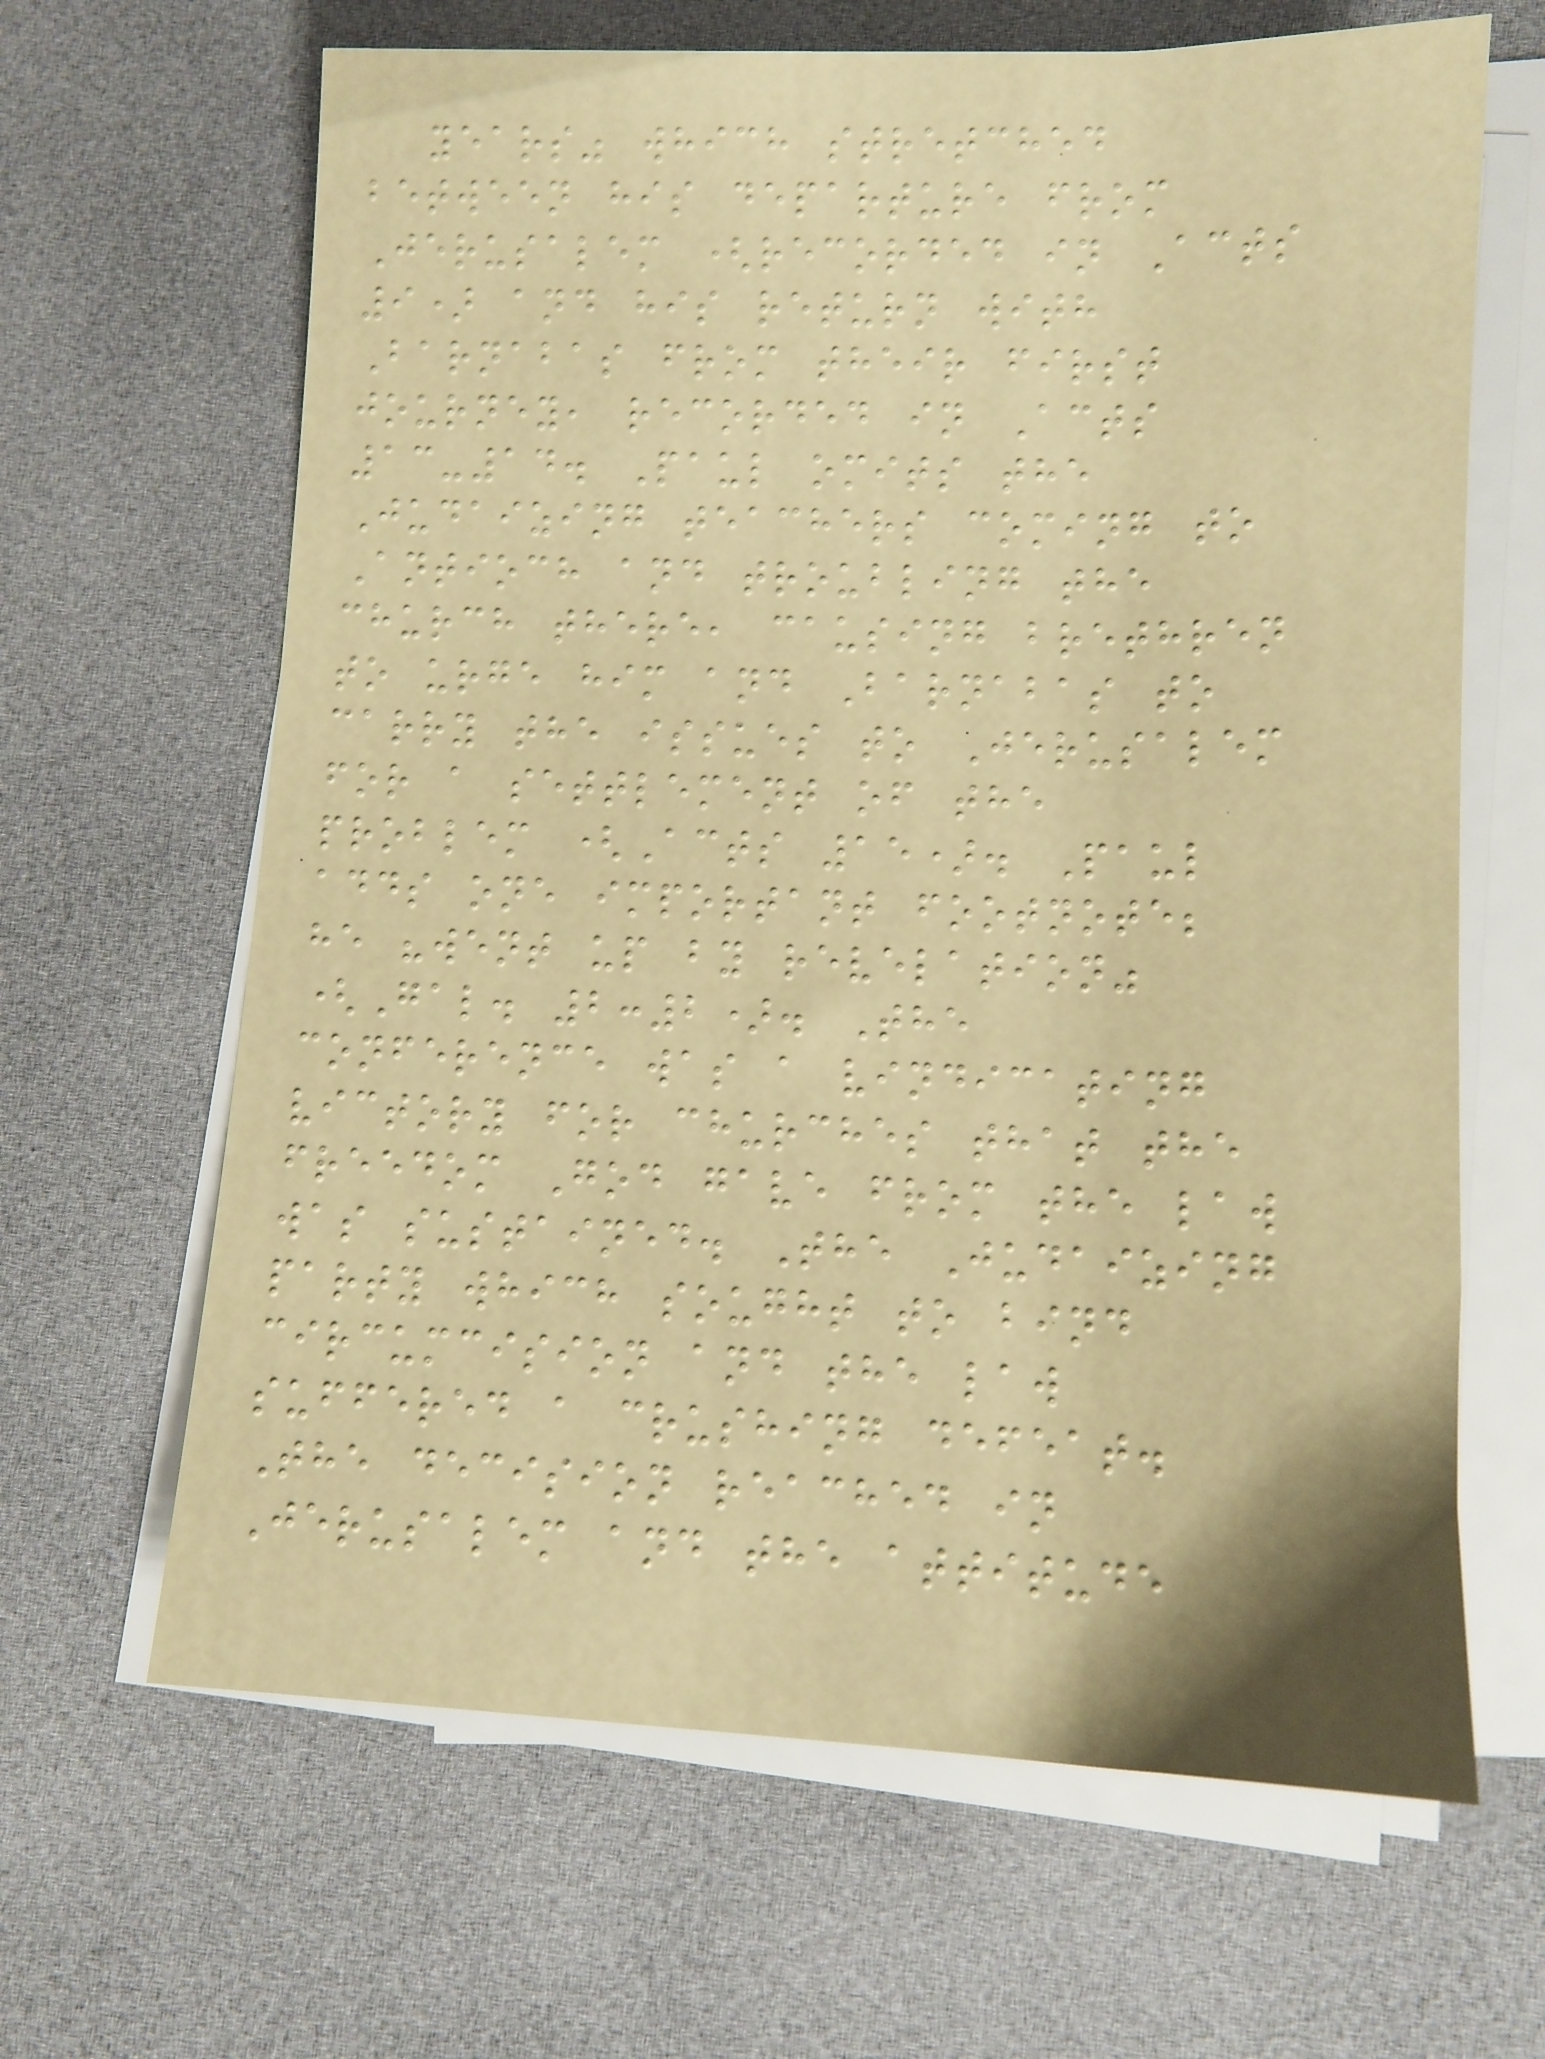years" which stretched
between his departure from
Jerusalem (recorded in Acts
9) and his return with
Barnabas from their first
journey, recorded in Acts
13-14. Paul omits the
Judaizing teachers coming to
Antioch and troubling the
church there, causing brethren
to urge him and Barnabas to
carry the issues to Jerusalem
for a settlement of the
problem (Acts 15). Paul
adds one important footnote;
he "went up by revelation"
(Gal. 2:2). The
conference was a vindicating
victory for churches that the
freedom God gave from the law
was sustained. The Judaizing
party which sought to bind
circumcision and the law
suffered a crushing defeat.
The decision reached in
Jerusalem and the attitude
